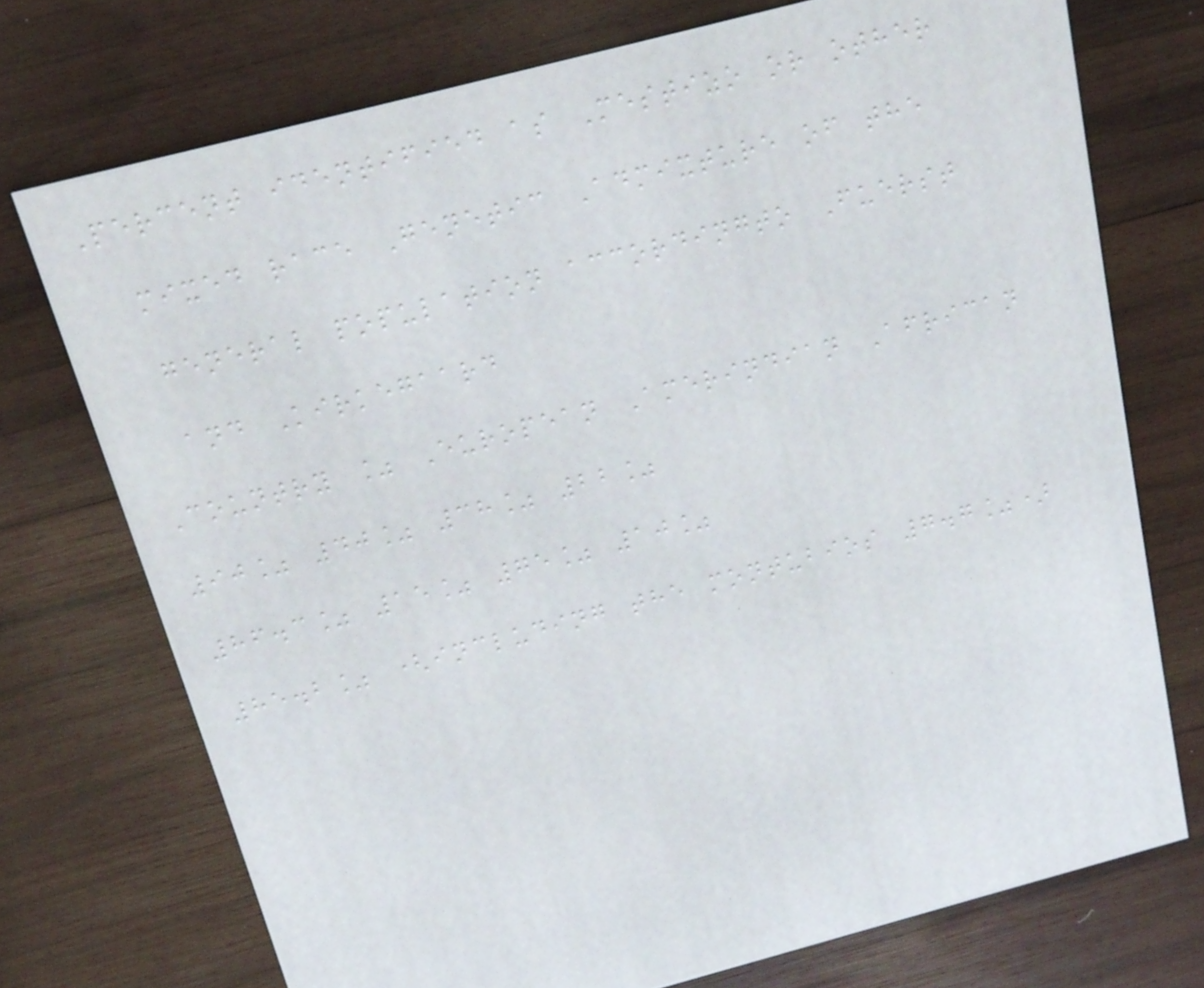Percent identified as Mestizo or other
mixed race Genetic Admixture of the
general population accordingto Fuerst
and Kirkegaard
Country % European Amerindian African
90% 40% 38% 22%
86.3% 15% 75% 10%
85.2% (including the montubios 7.7%)
